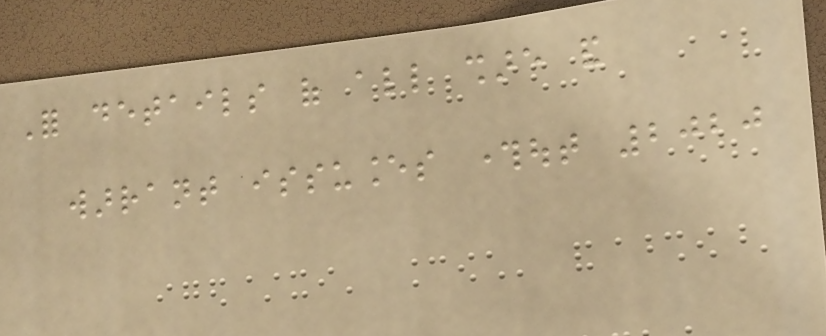For details of all share and
warrant issuances throughout 2020
